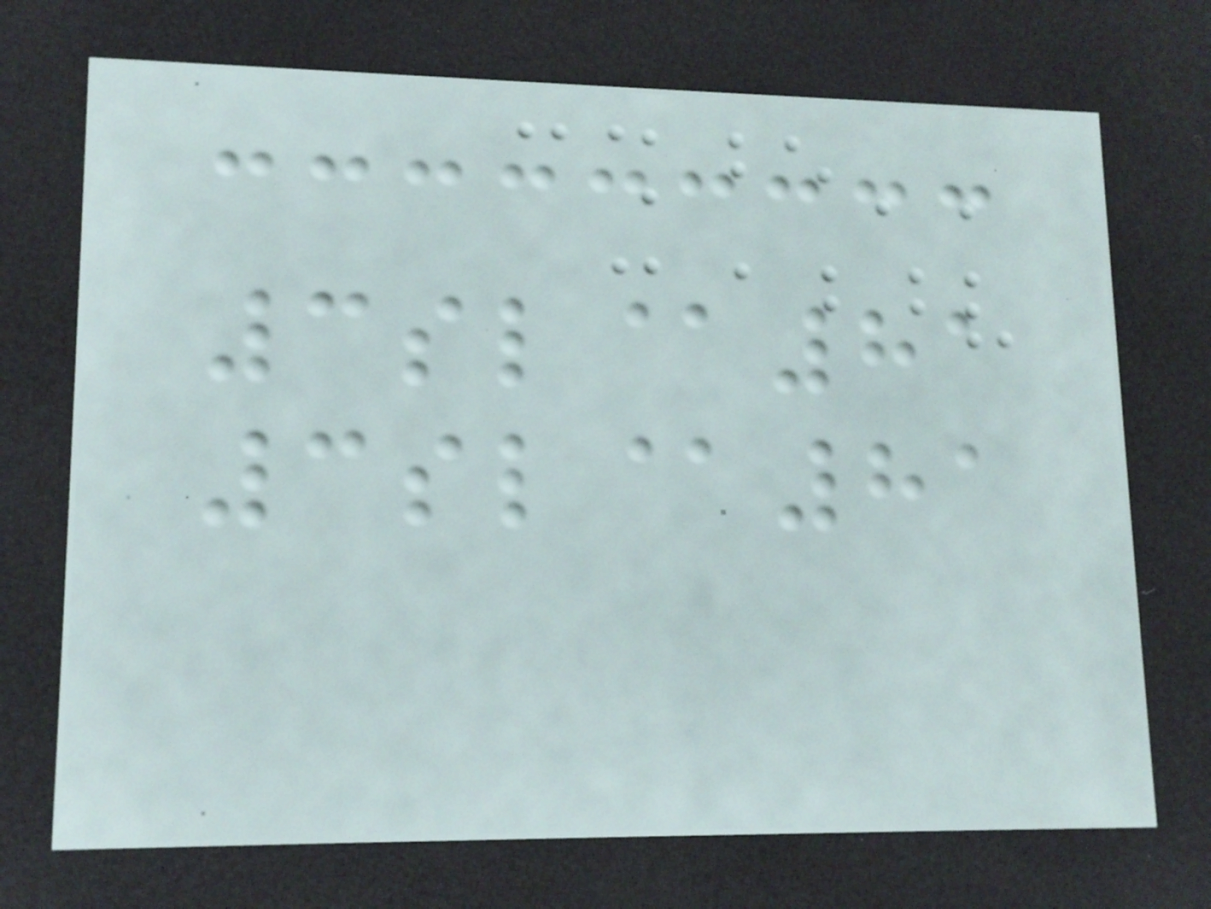3sl@81
3sl@81
